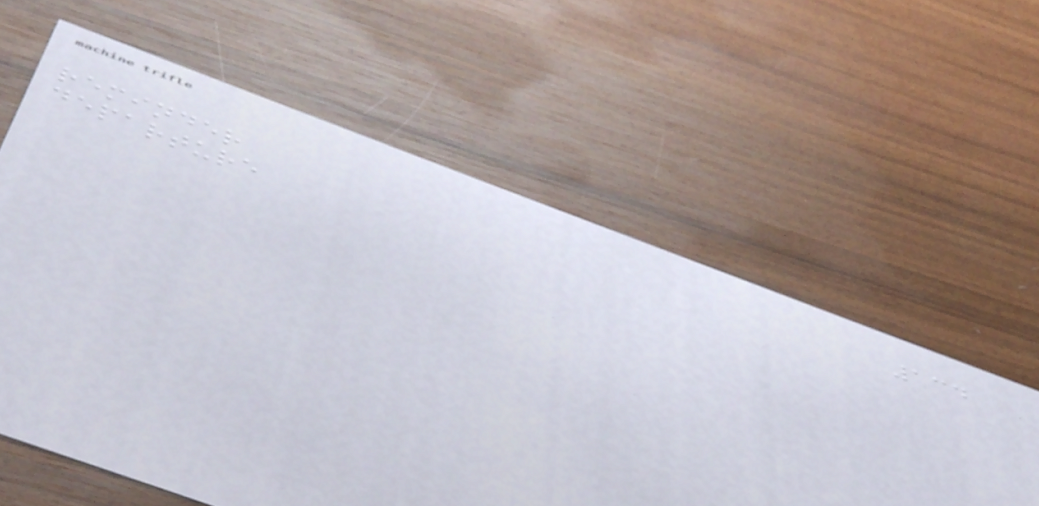134
reminder
departure
